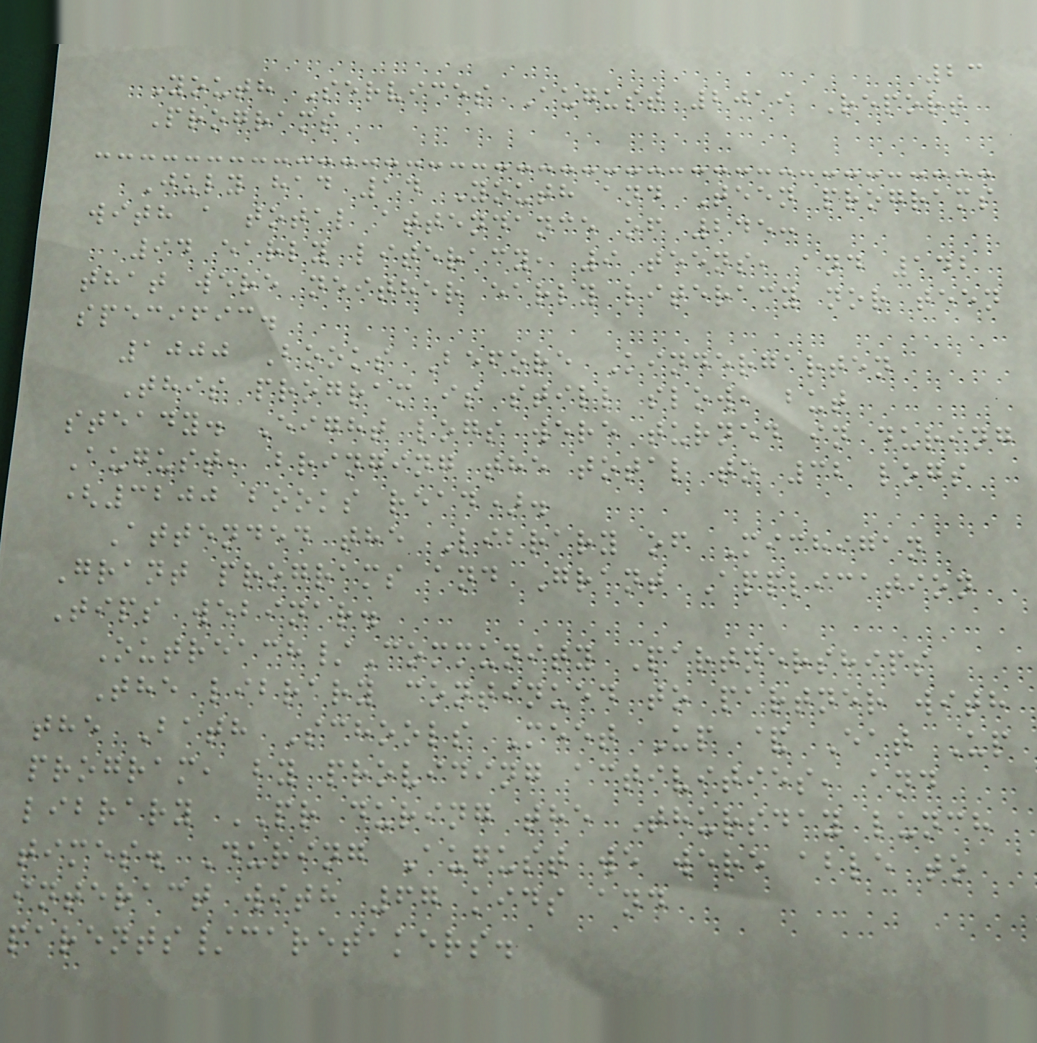23
Youth Services August 2019 Report
Programs
July had 14 Youth and Teen programs
with a total attendance of 245:
94 early literacy, 9 teens, and 142
that were neither early literacy nor teen
specific.
1000 Books Before Kindergarten
This program is still slow, but
steady. Eight logs were turned in during
August, bringing the total to 32 logs
(3200 books read).
Attended the Library of Michigan
Grant programs and Grant Application
Tips webinar.
Outreach/Community Partnerships
The library continued to partner with
the Bath Schools Meet Up & Eat Up
program, by providing activities, and
library PR during the Thursday lunch
times. During August we were able to
interact with 67 kids and
parents/caretakers.
